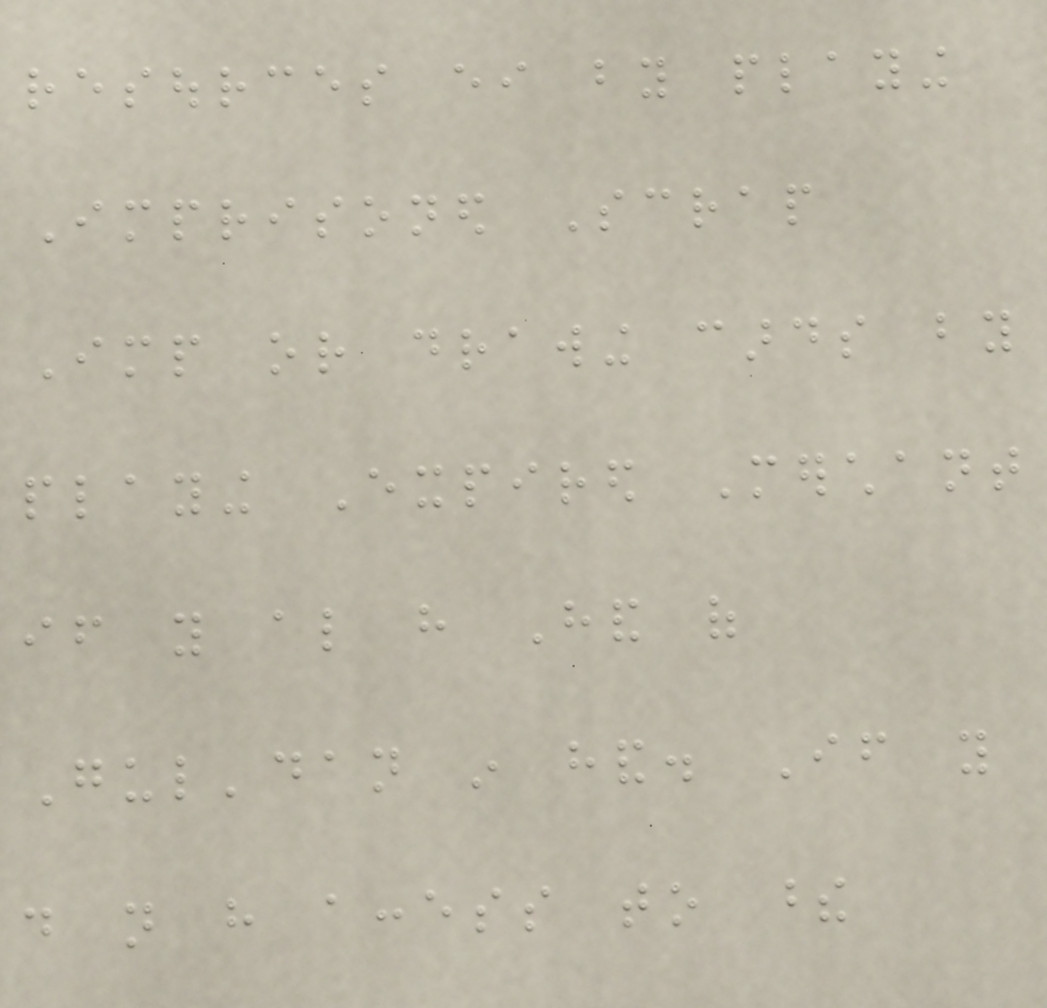resources either by playing
Imprisoned Scrap
Imp or drawing cards by
playing Expired Merchant
if you also have Hand of
Gul'dan in hand. If you
do not have access to these
